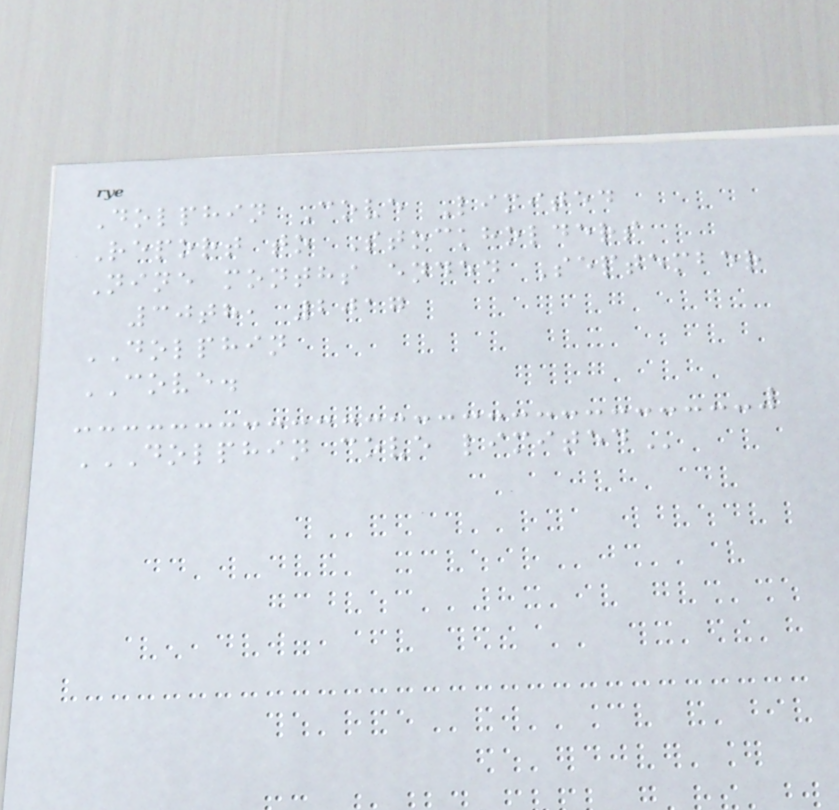Dolphin Cove Limited
Report to Stockholders
Nine months ended September
30th, 2017
DOLPHIN
COVE.
DOLPHIN COVE LIMITED
